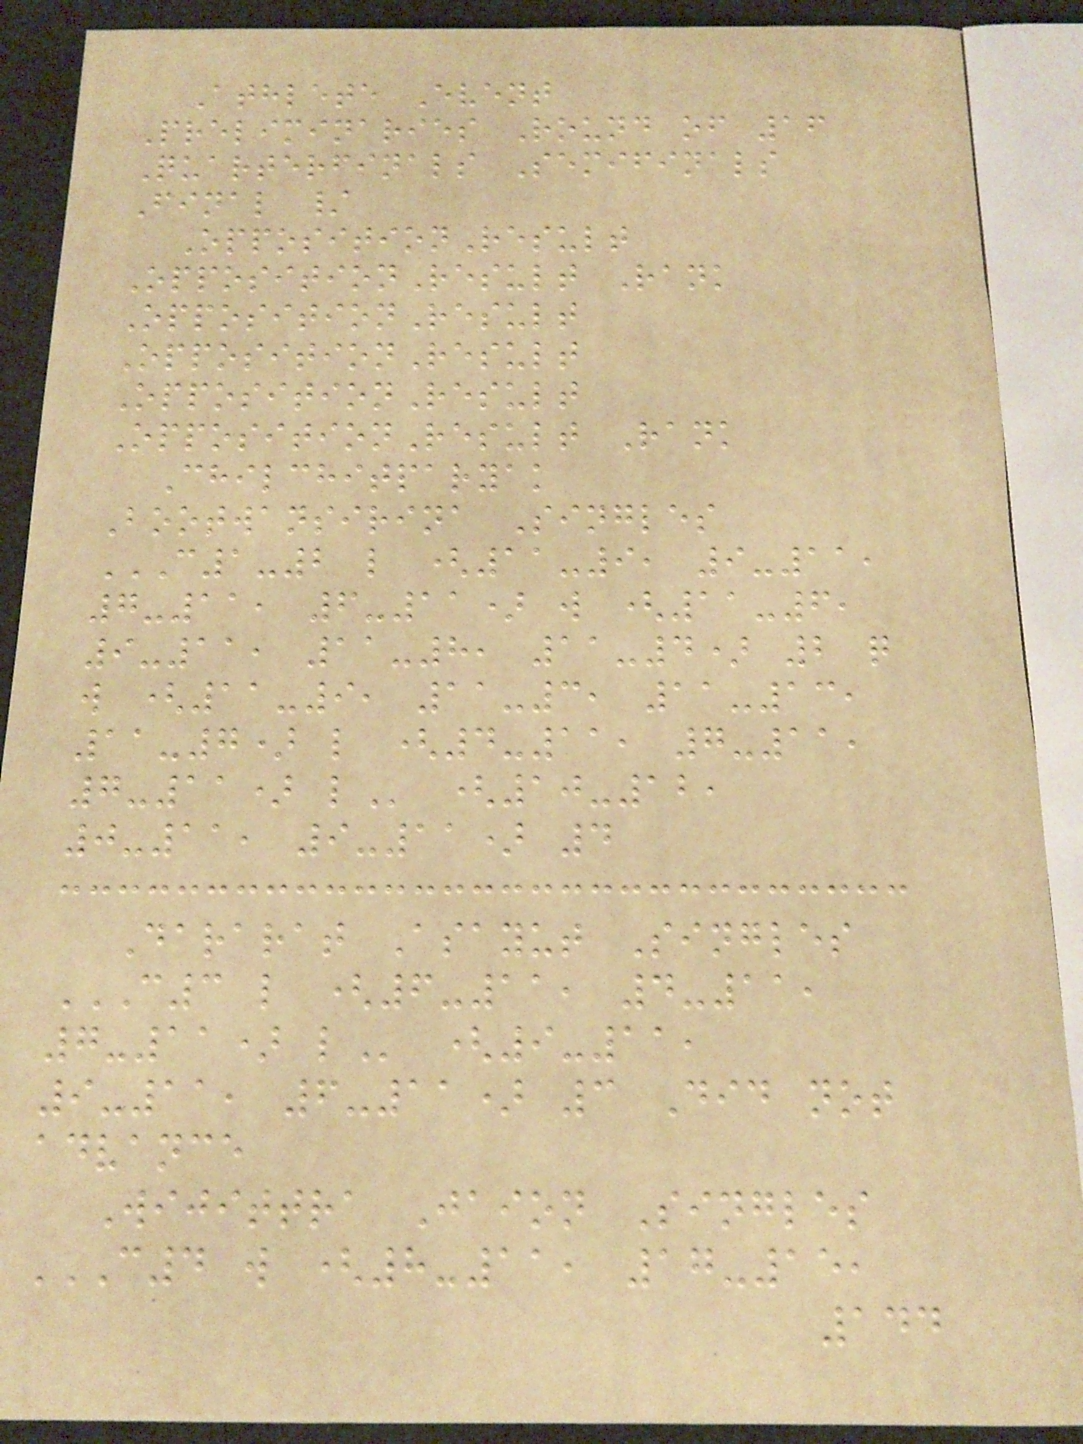Athlete Event
Preliminaries Round of 16
Quarterfinals Semifinals
Final /
OppositionResult
OppositionResult Rank
OppositionResult
OppositionResult
OppositionResult
OppositionResult Rank
Chilchitparyak
Bootwansirina Singles
C1-2 L (11-9, 9-11,
7-11, 6-11) W (11-6,
9-11, 11-8, 11-4) 2 Q
W (11-9, 11-3, 11-13,
11-7) L (4-11, 7-11,
7-11) L (10-12,
0-11, 9-11) 4
Dararat Asayut Singles
C3 L (6-11, 4-11,
7-11) L (9-11,
9-11, 6-11) 3 Did not
advance
Wijittra Jaion Singles
C4 W (8-11, 17-15,
144
